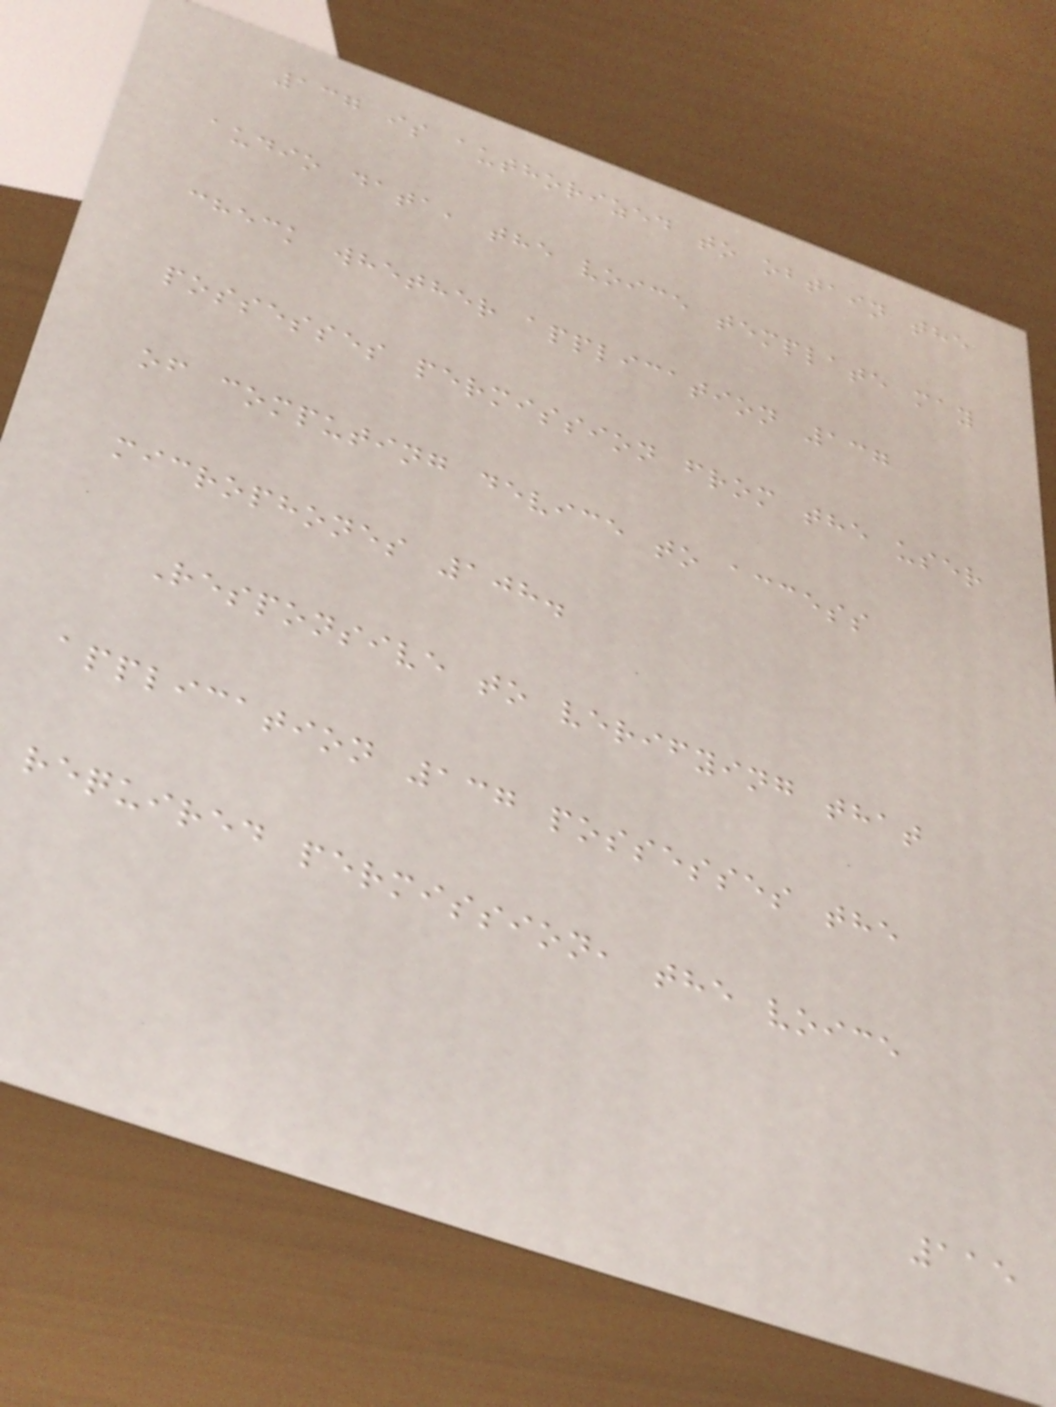137 is authorized to obtain the
audio data, the voice template may
check whether application 137
possesses permission from the user
of computing device to access
microphones 108.
Responsive to verifying that
application 137 possesses the
required permission, the voice
115
